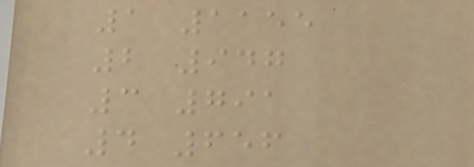1 1155
2 947
3 791
4 656
